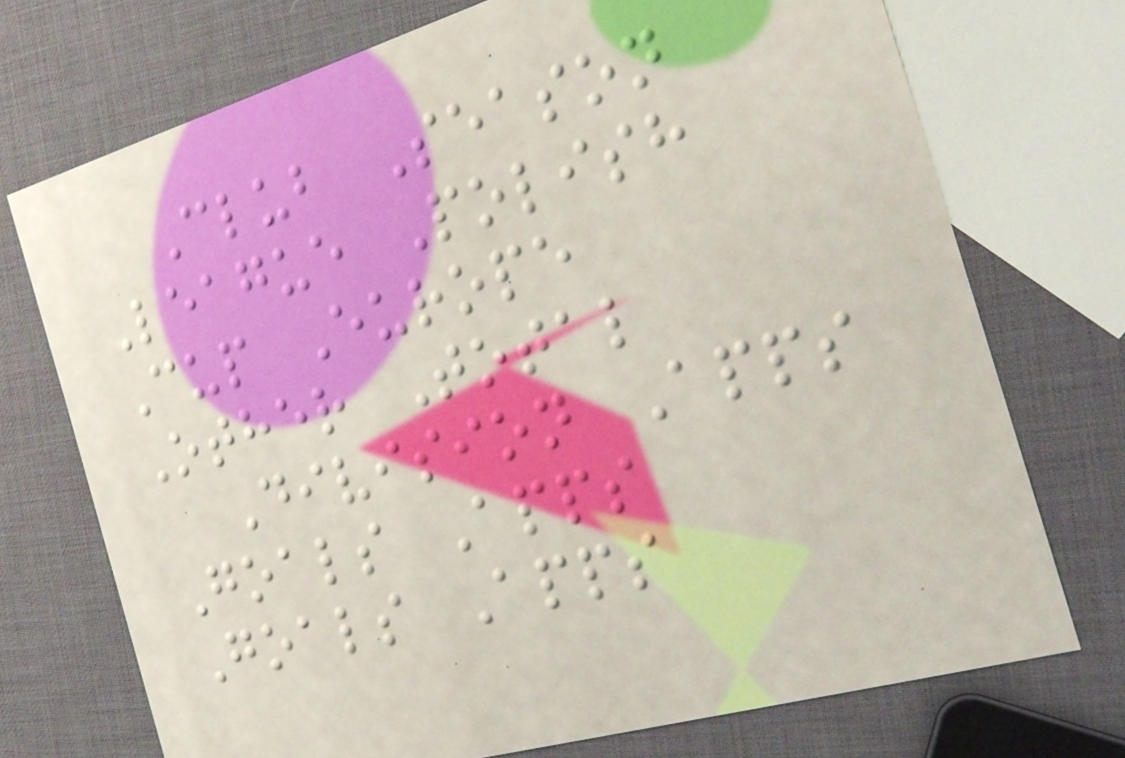Club Season
League Polish
Cup Europe
Other Total
Division Apps
Goals Apps
Goals Apps
